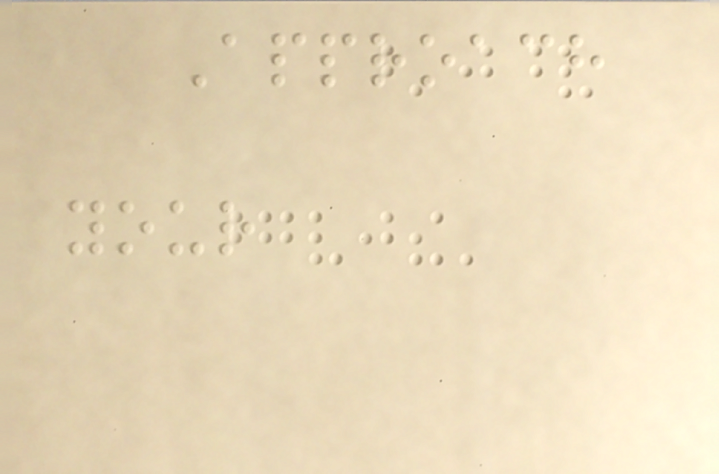Approach
your
